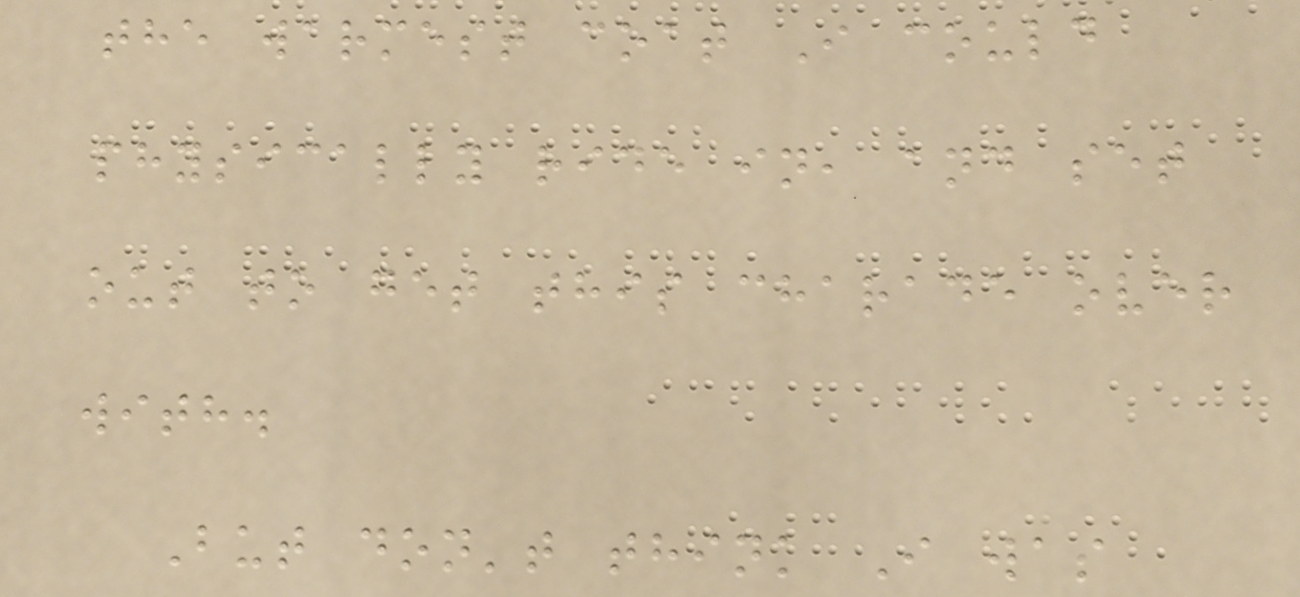the warmest coat I could
physically ride in, and set
out to get this charade over
with.
But don't think I was
